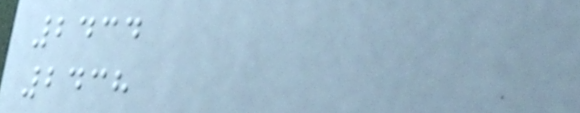2434
2438
